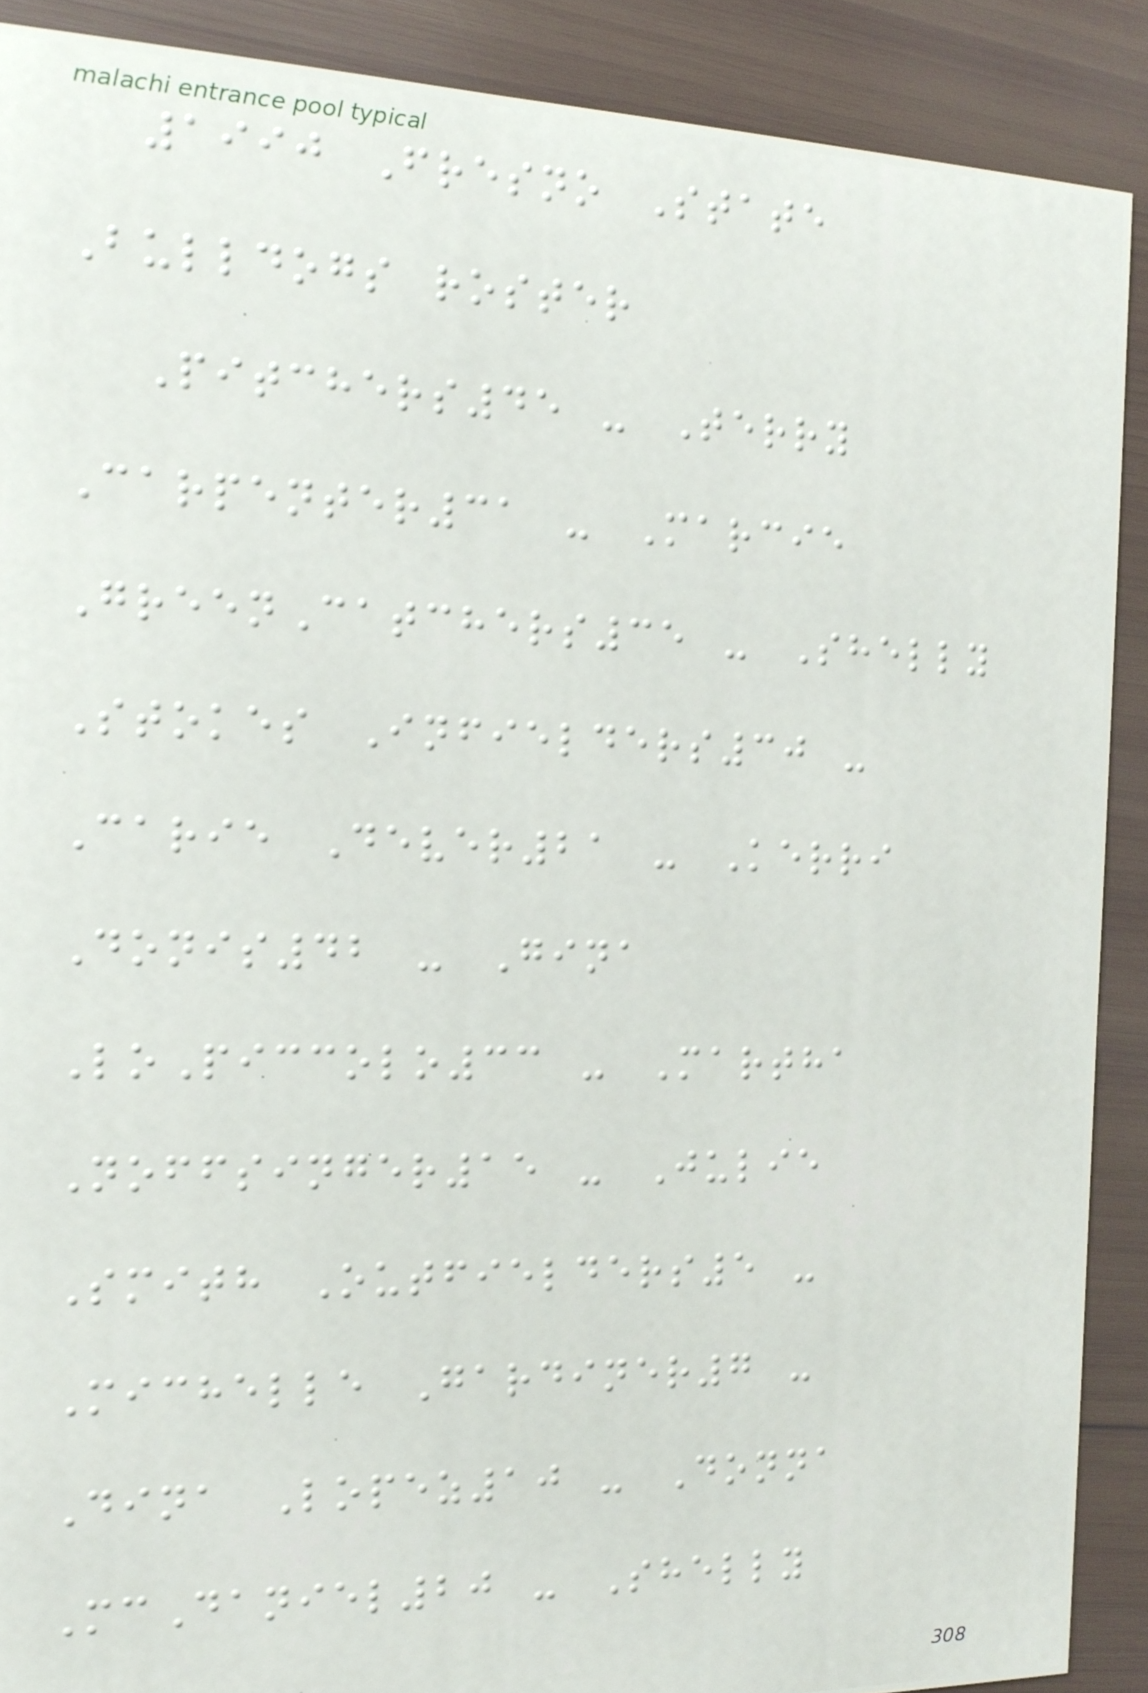1990 Fresno State
Bulldogs roster
Pitchers45 - Terry
Carpenter31 - Marcie
GreenCatchers35 - Shelly
Stokes Infielders30 -
Carie Dever21 - Kerri
Donis42 - Gina
LoPiccolo33 - Martha
Noffsinger15 - Julie
Smith Outfielders5 -
Michelle Gardiner7 -
Dina Lopez10 - Donna
McDaniel20 - Shelly
